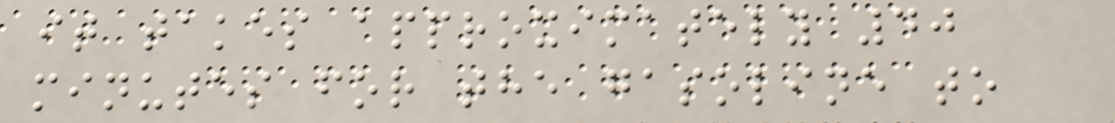it takes approximately 40
minutes for the gasoline to
